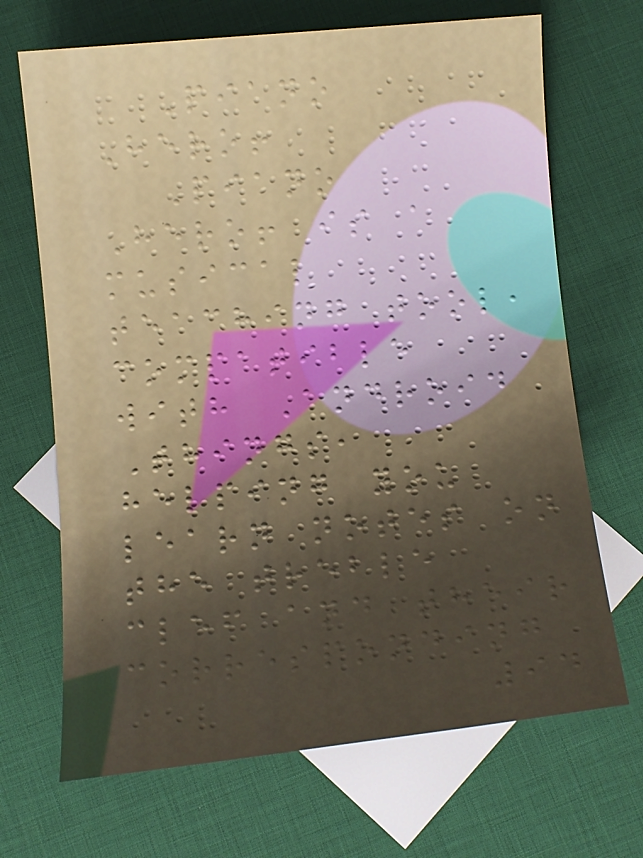Piano
Hero!
Piano
Hero! is a
musical
teaching tool,
compatible
with Android
Things,
helping you
learn notes on
the treble
clef and their
corresponding
94
